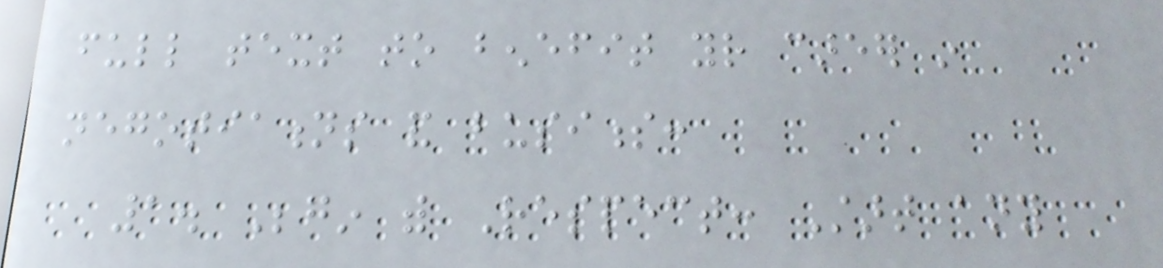full text to benefit your career in
negotiations and business:
1. Begin with Respect: Start any
